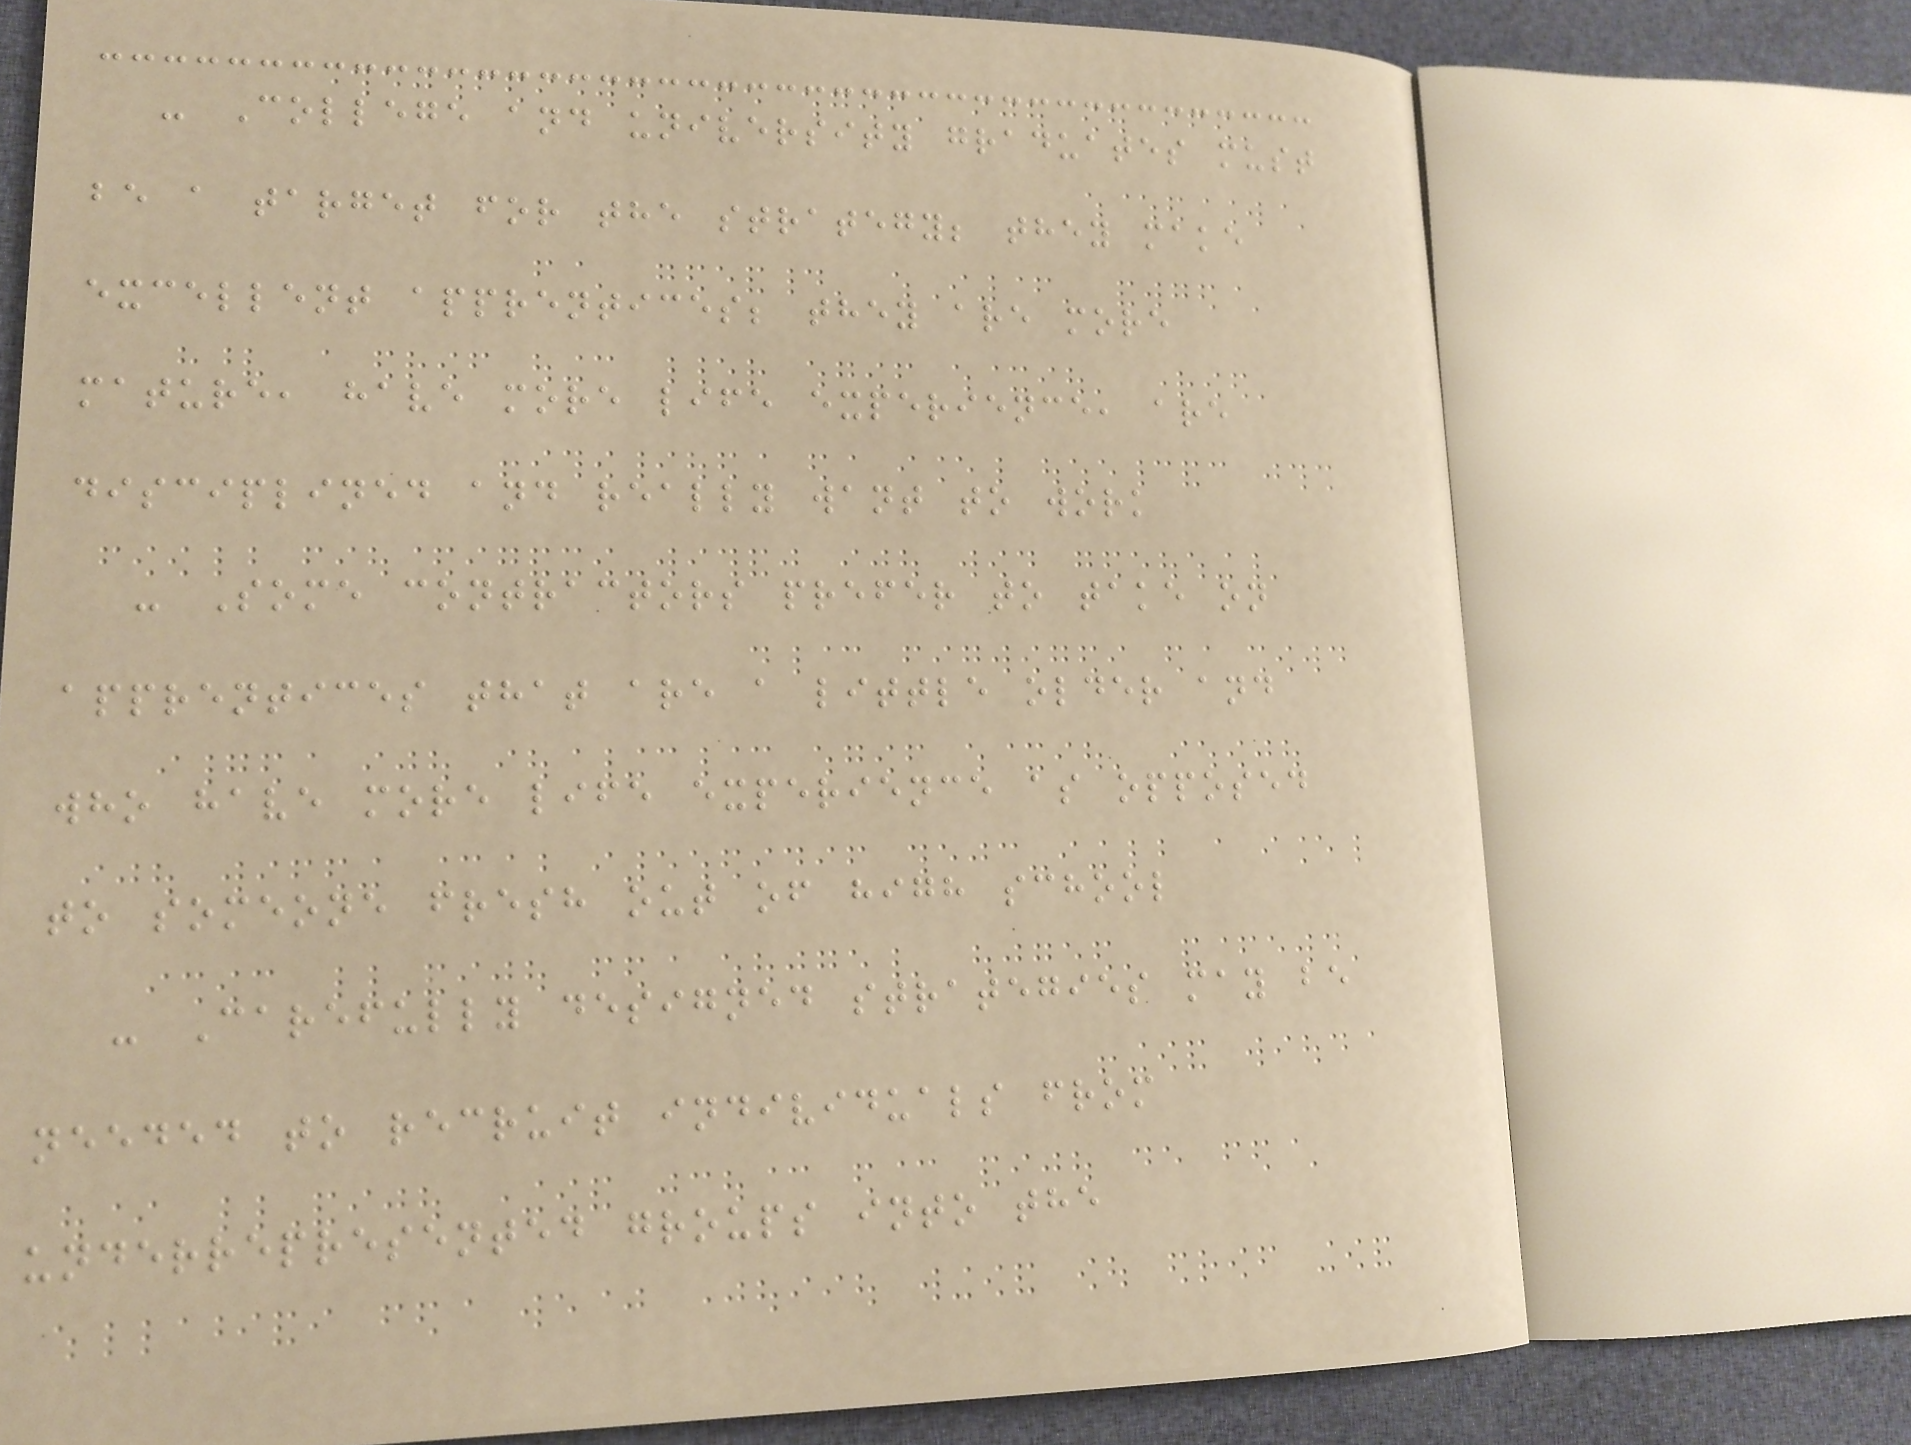- College and university graduates must
be a target for the strategy; they make
excellent apprentices; they are more
mature, have more life experience, are
disciplined and really want to work
- Some contractors prefer to take on
apprentices that are a little older and
who have more life experience as opposed
to someone fresh out of high school
- Carefully designed strategies may be
needed to recruit individuals from
underrepresented groups into the
